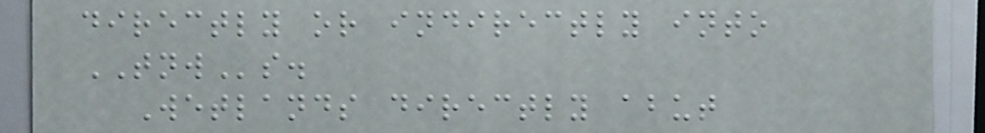directly or indirectly into
TNWs.
Wetlands directly abut
